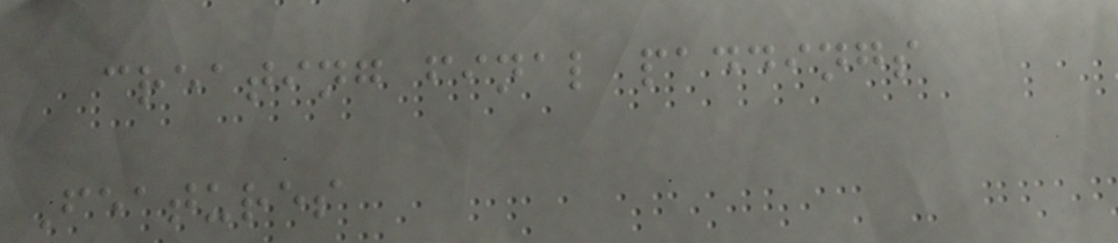creating final paddings
Features
